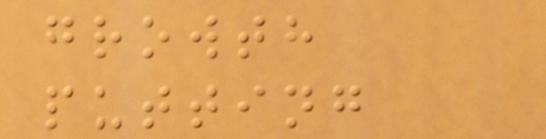growth
putting
